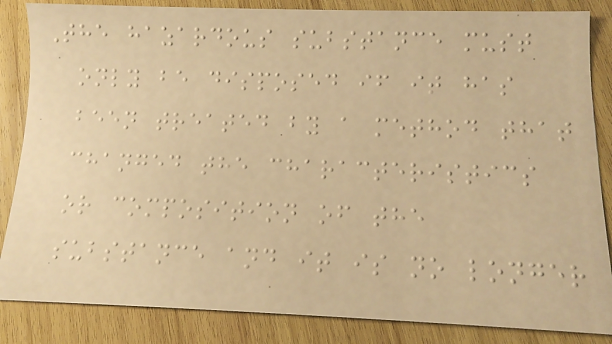The hazardous substance must
only be disposed if it has
been treated by a method that
changed the characteristics
or composition of the
substance and it is no longer
